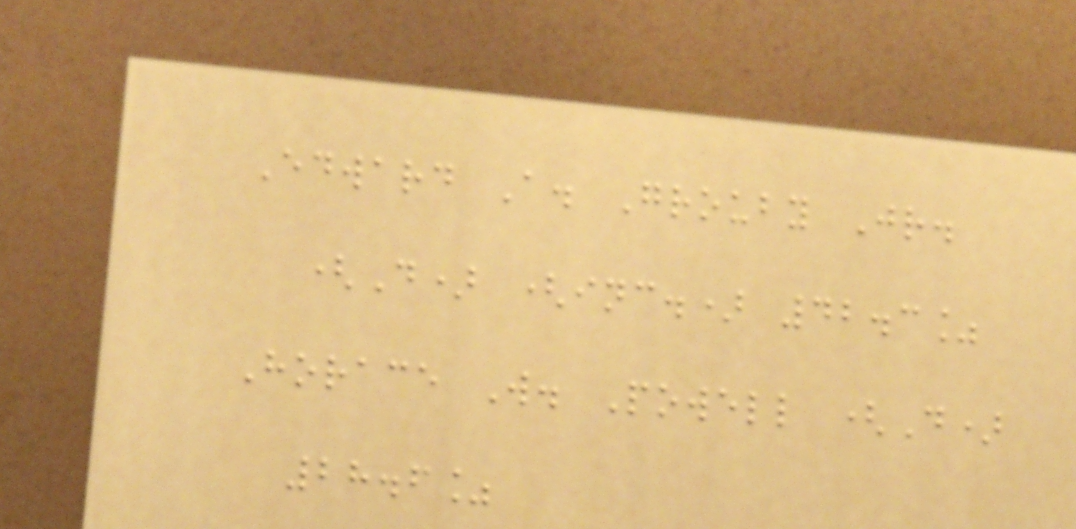Edward A. Grouby Jr.
(D) (inc.) 42.3%
Horace W. Powell (D)
28.6%
